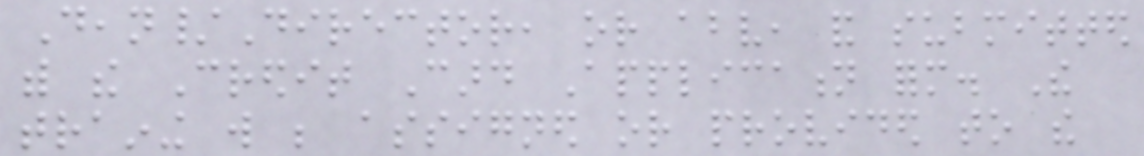Dean/Director, or above, and submitted
with the Credit Card Application form. The
training will be assigned or provided to the
